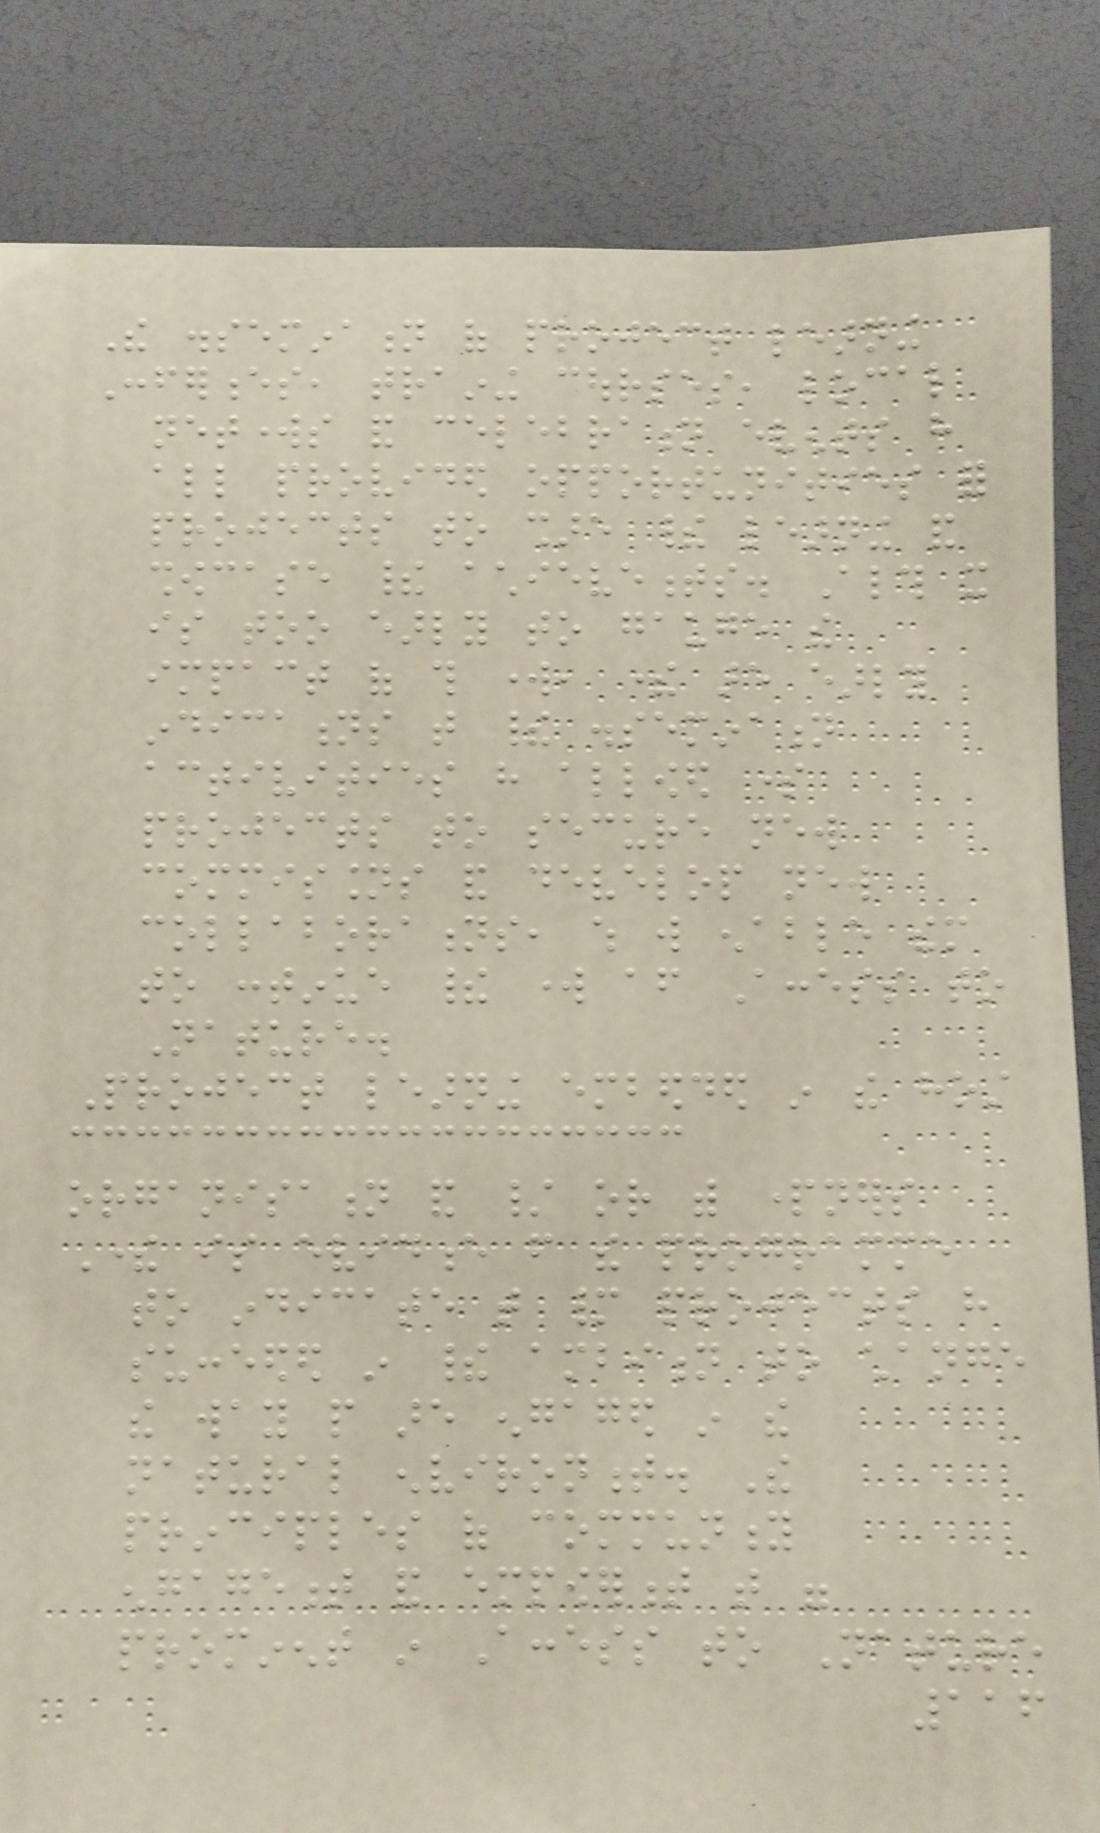The dissemination of project learning
Conferences, training courses, local
networks and celebration events have
all provided opportunities for
projects to share their learning and
showcase their achievements. Although it
is too early to gauge the
impact of this work, there are early
indications that their dissemination
activities have allowed some
projects to secure new
commissions and develop new
collaborations, which will enable them
to continue their work after Access to
Nature.
Project learning embedded in the host
organisation and / or with partners
There is evidence from the programme
to indicate that many projects have
succeeded in their ambition to change
the way people are engaged in the
natural environment. The
principles of community
engagement and empowerment that were
prominent in Access to Nature
116
